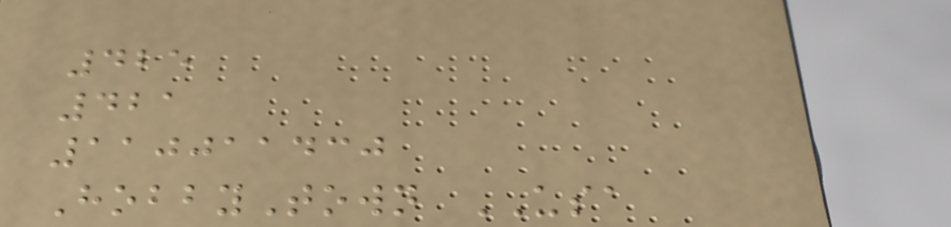425
421
110011430
HobbyTown USA
